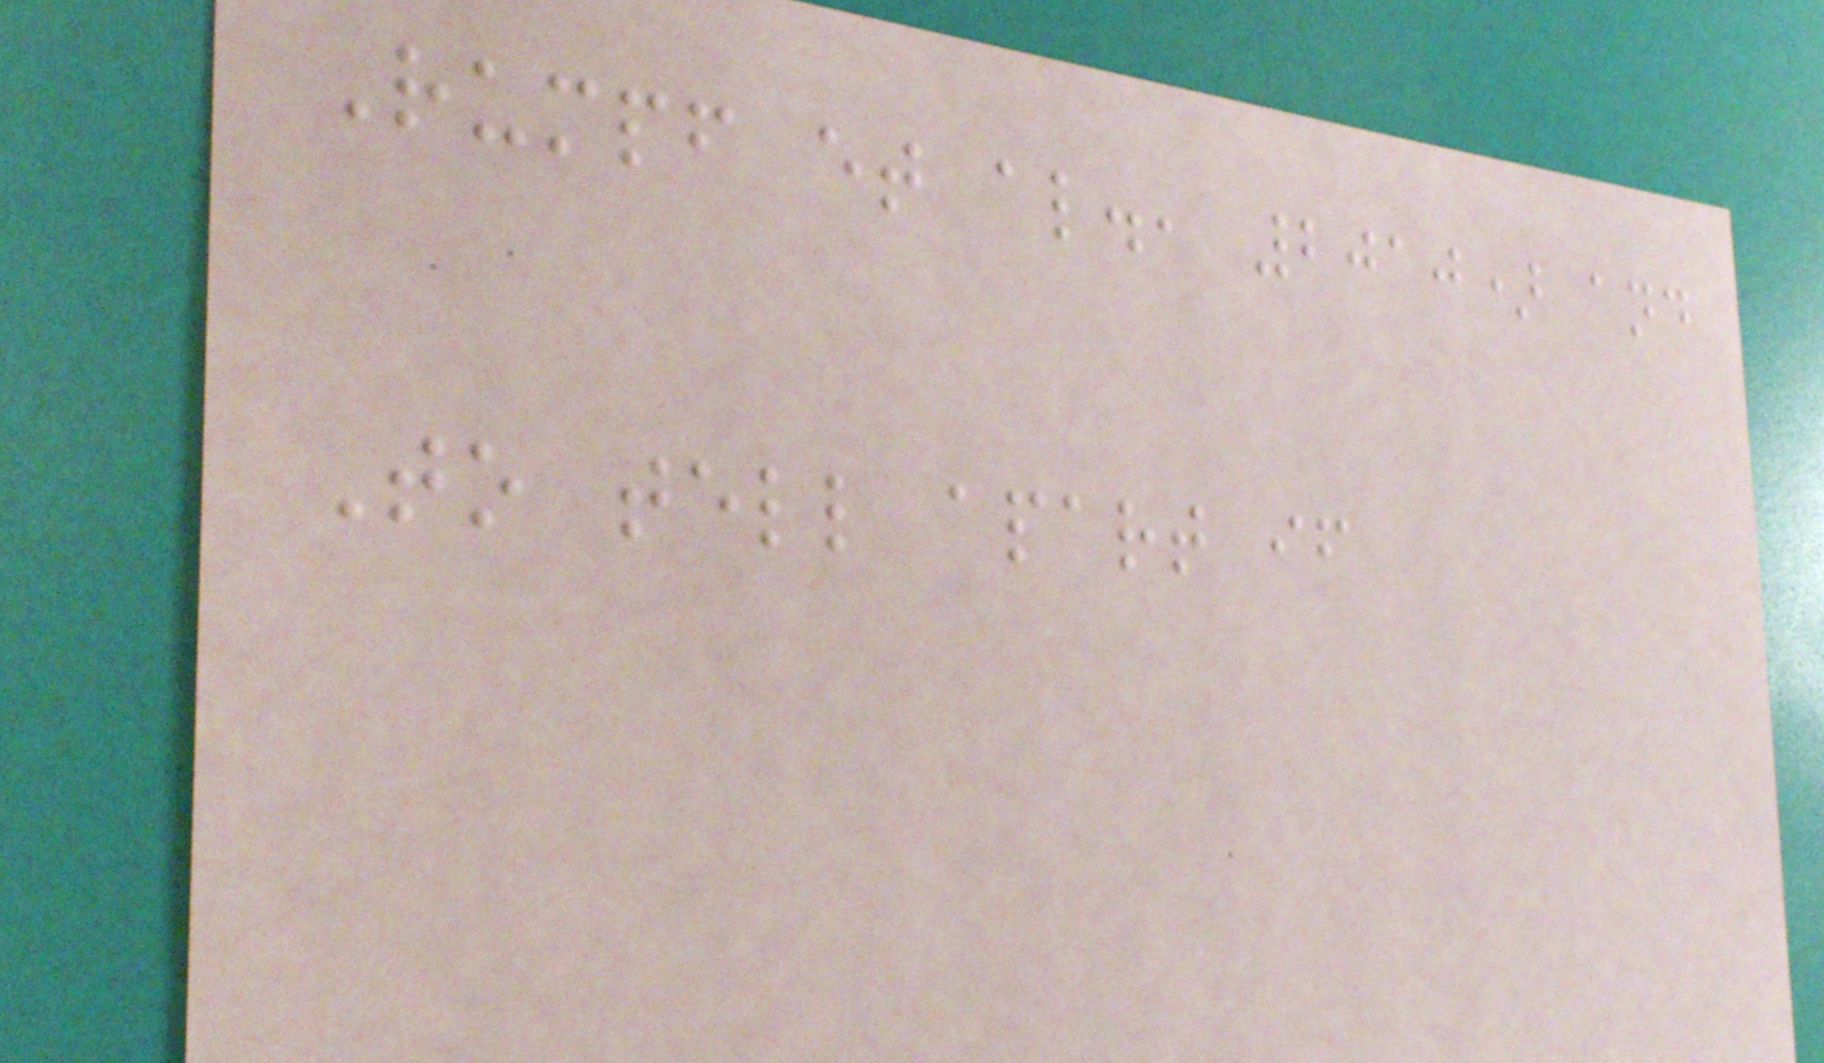Rumpf et al., 2010) and
To tell apart if
